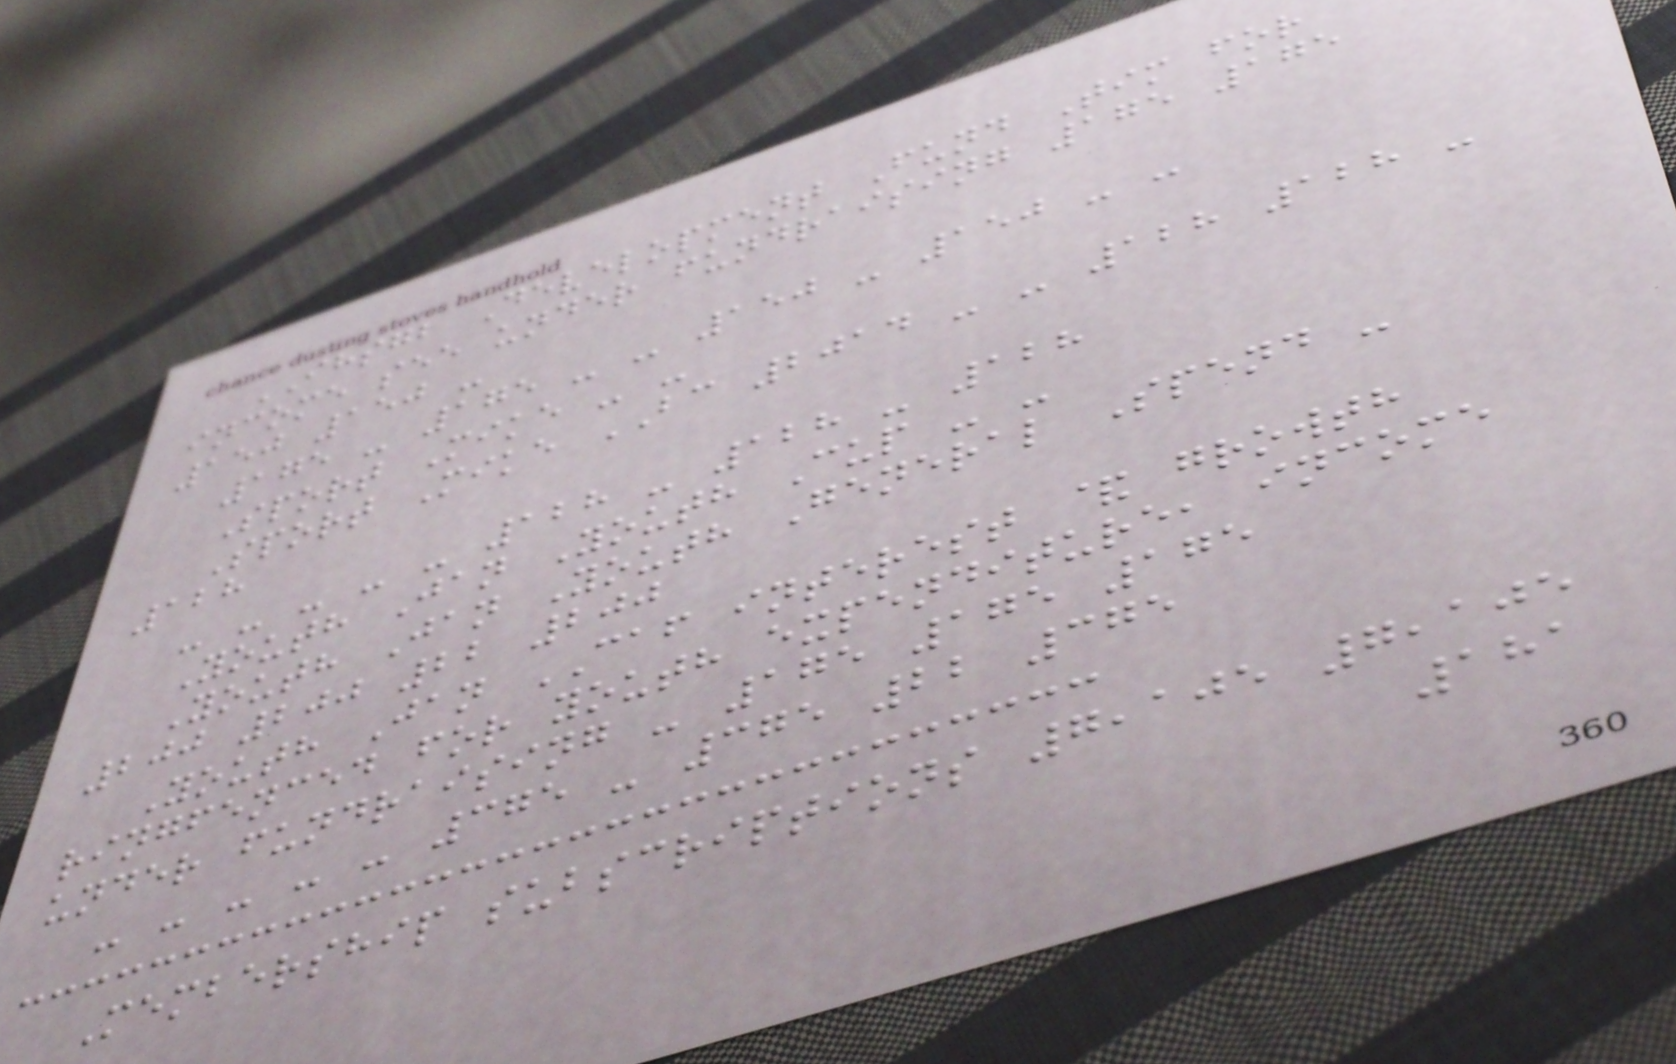IHSGB Development Fund Tim for
income see under fundraising 175 175
150 150 -
175 - 175 - - 150 - 150 - -
Sport Mike - -
Sport Mike BC 2014 - - 128 128 -
128
- - - - - 128 - 128 - 128
Youth Jan Youth Cup - -
Youth Jan Youth General Spend -
200 200 22 200
Youth Jan CAF interest & growth
ringfenced for youth expenditure, income
under fundraising - 175 175 175
- - - - - 375 - 375 22 375
Membership subscriptions 7,105 7,105
181
